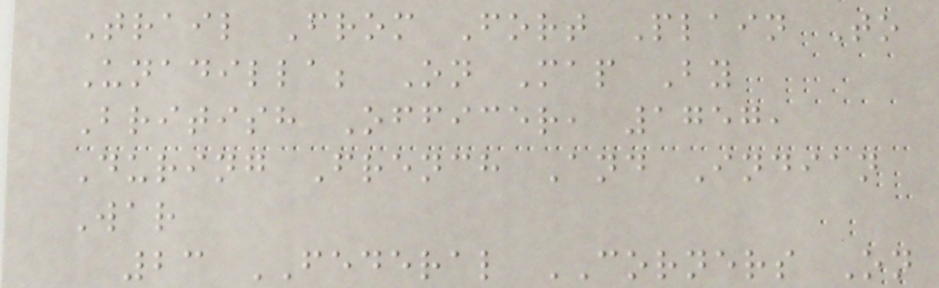Trail From Fort Plain To
Unadilla; On Map By
British Officer, 1757,
During French And Indian
War
23 FEDERAL CORNERS On
